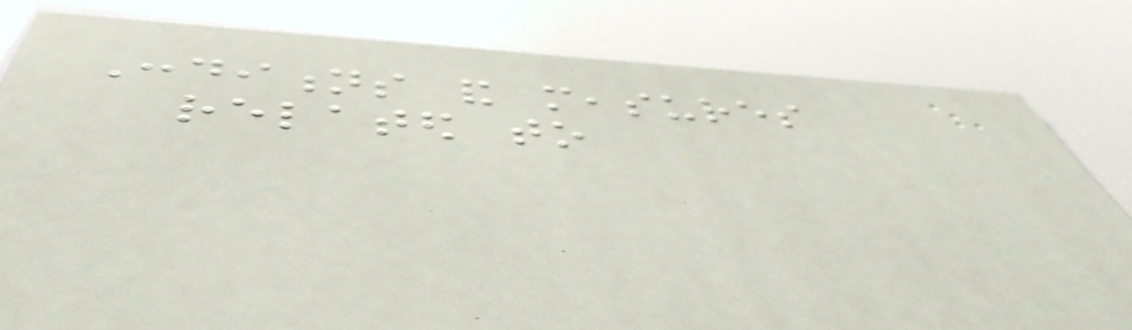Conditions and measures
related to
